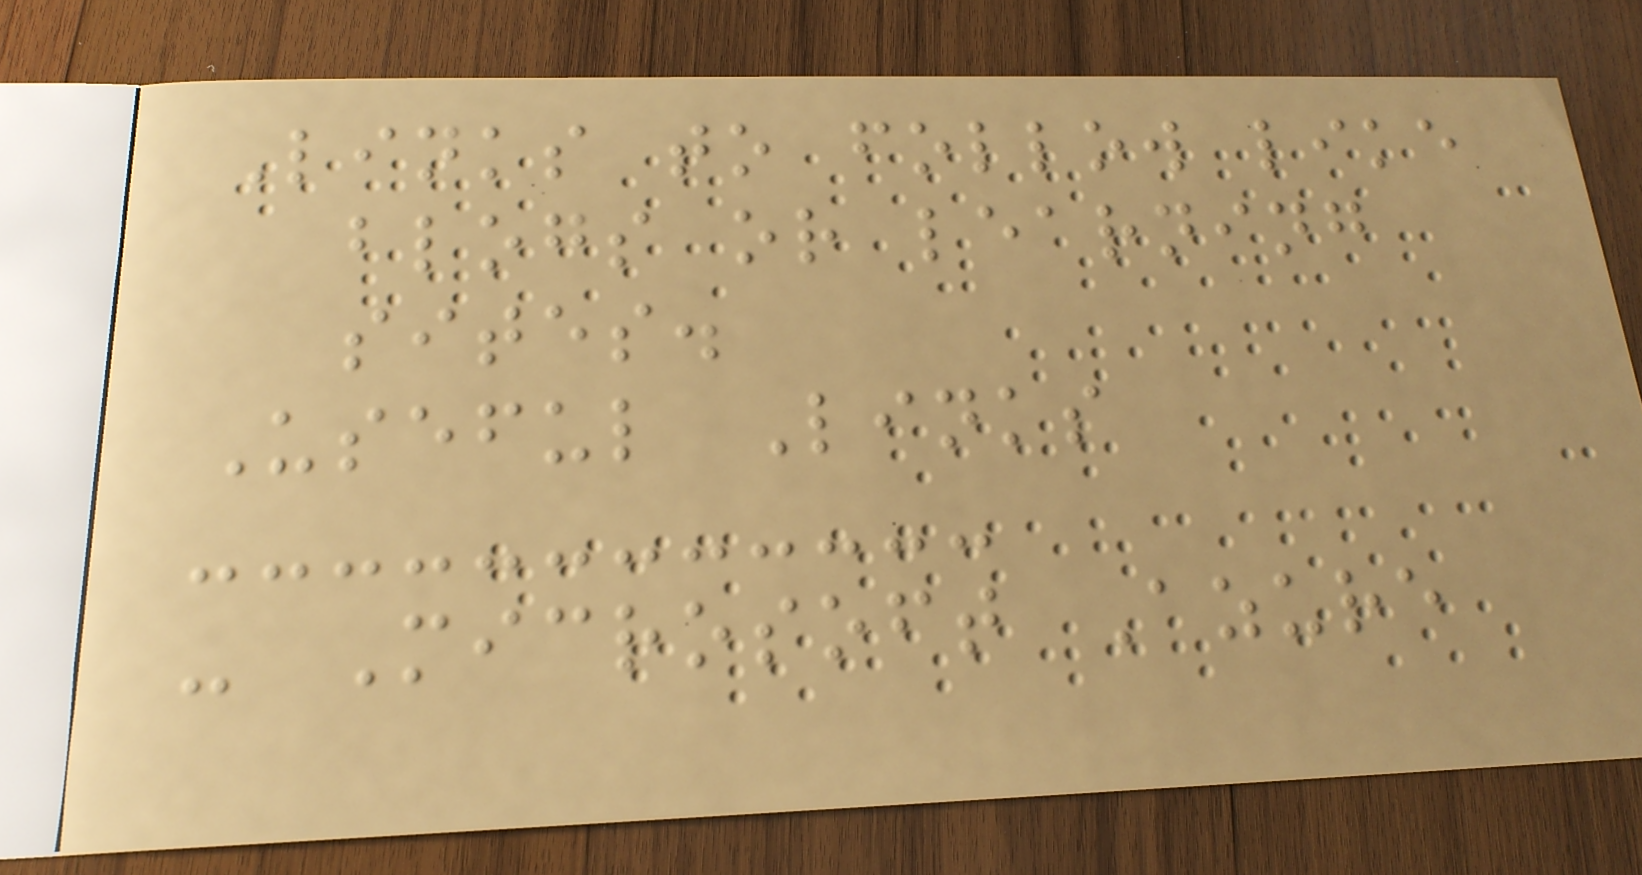Links to follow like
blogs or learning
sites.
Useful Links
- Microsoft Azure
